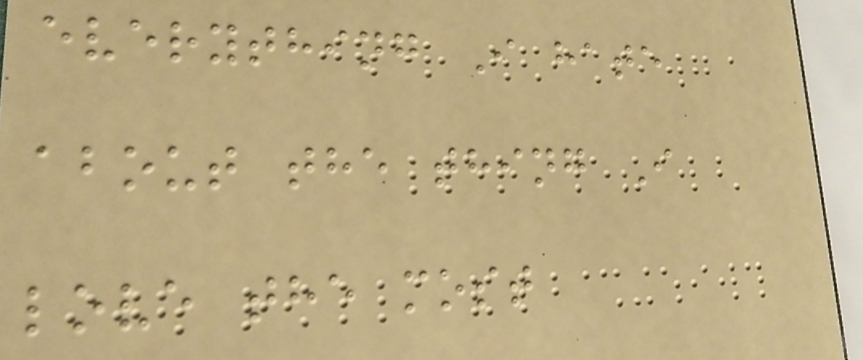everything I hate
about the thing I
love the most
